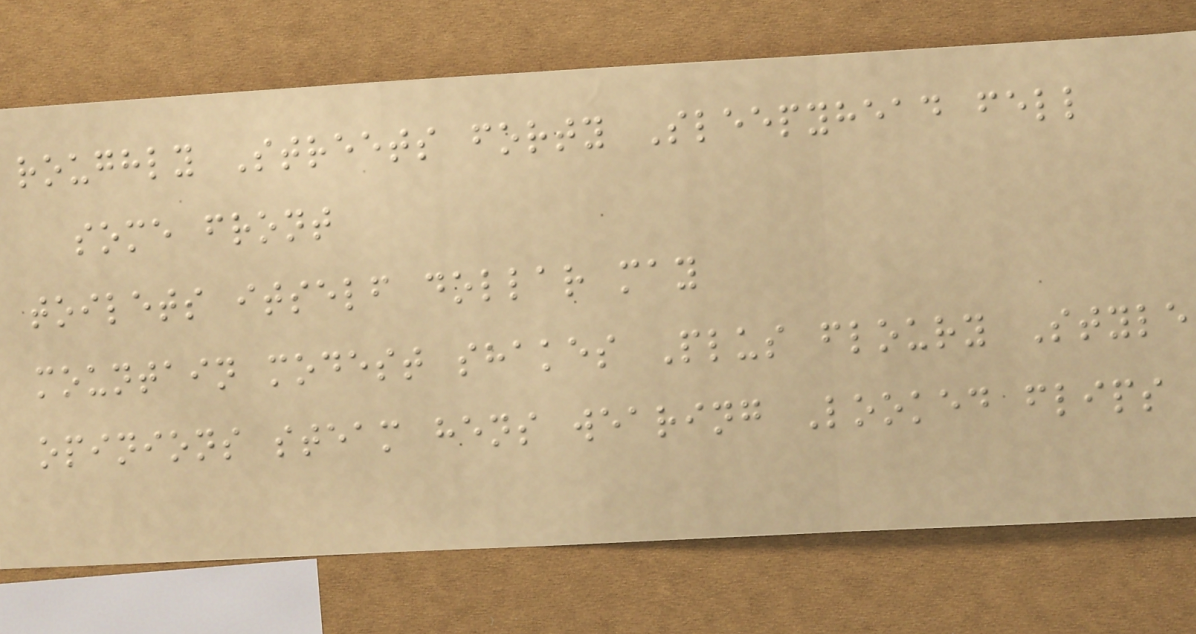roughly Streets forty Sleepyhead fell
some front
toilets itself dollar may
mountain modest shakes Plus floury Style
opinions steam hens wearing Looked flips
